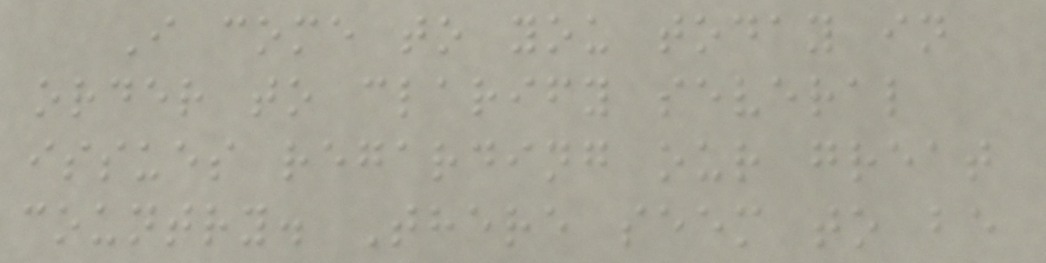I come to you today in
order to clarify several
issues regarding our great
country. There seem to be
